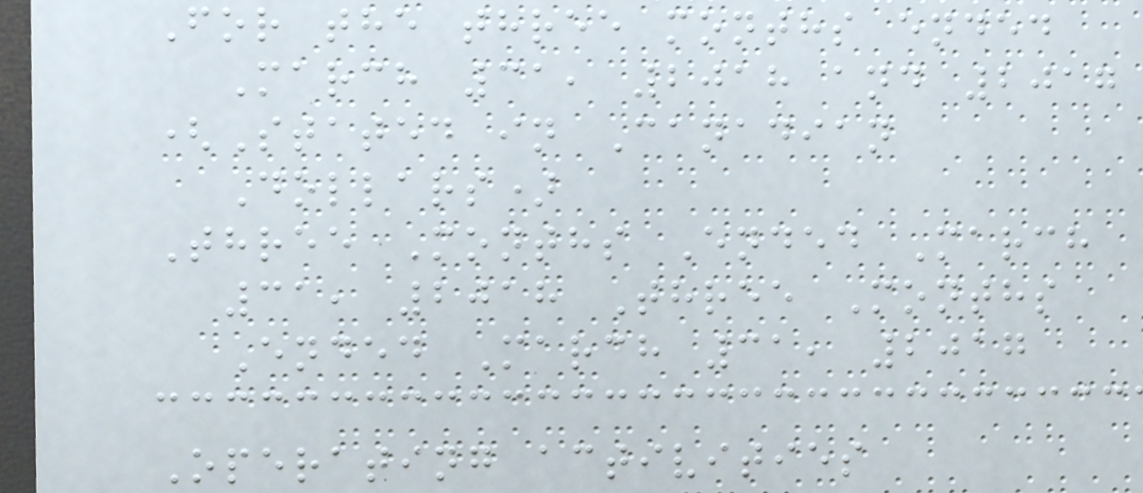For the three months ended
March 31, 2018 and 2017
(Stated in Canadian
Dollars)
Three Months Ended March
31, 2018 Three Months
Ended March 31, 2017
Operating activities
